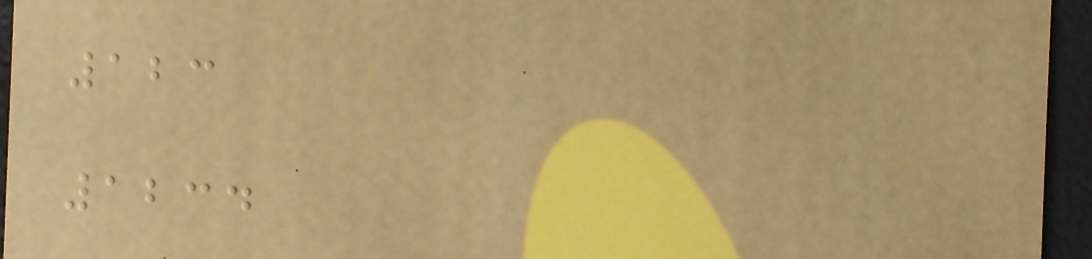123
1234
